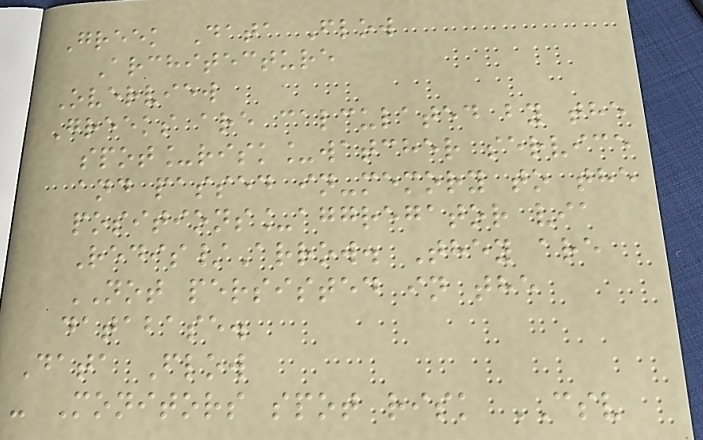Greek Data Flow
Architecture
Overview
Greeks are calculated by the
spot_risk_watcher service
and passed in-memory to the
positions_aggregator via
Redis/Arrow. They are
NOT persisted in the
database.
Data Flow
- Monitors spot risk CSV
